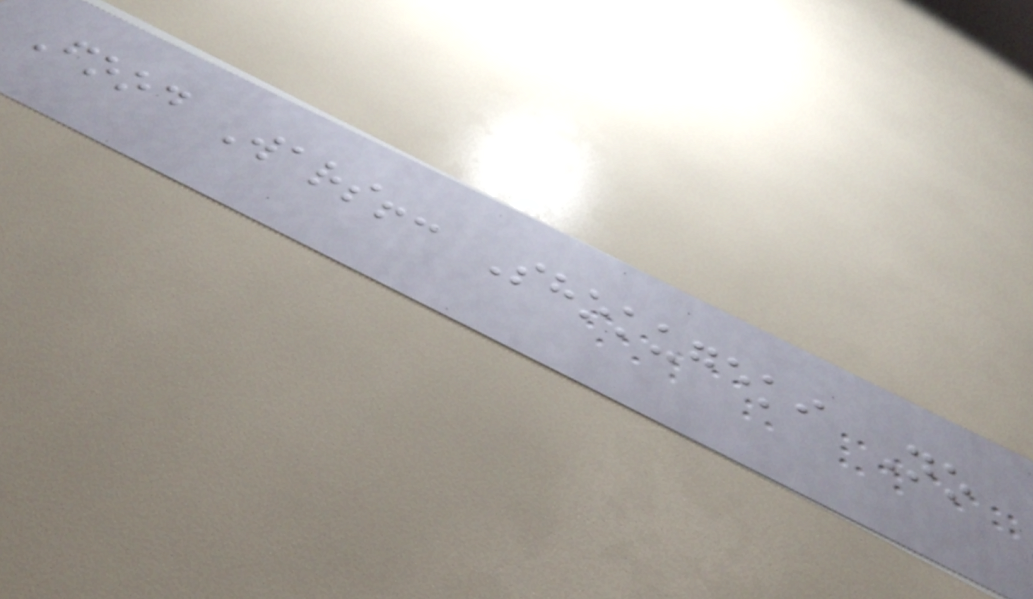Food Wars!: Shokugeki No
